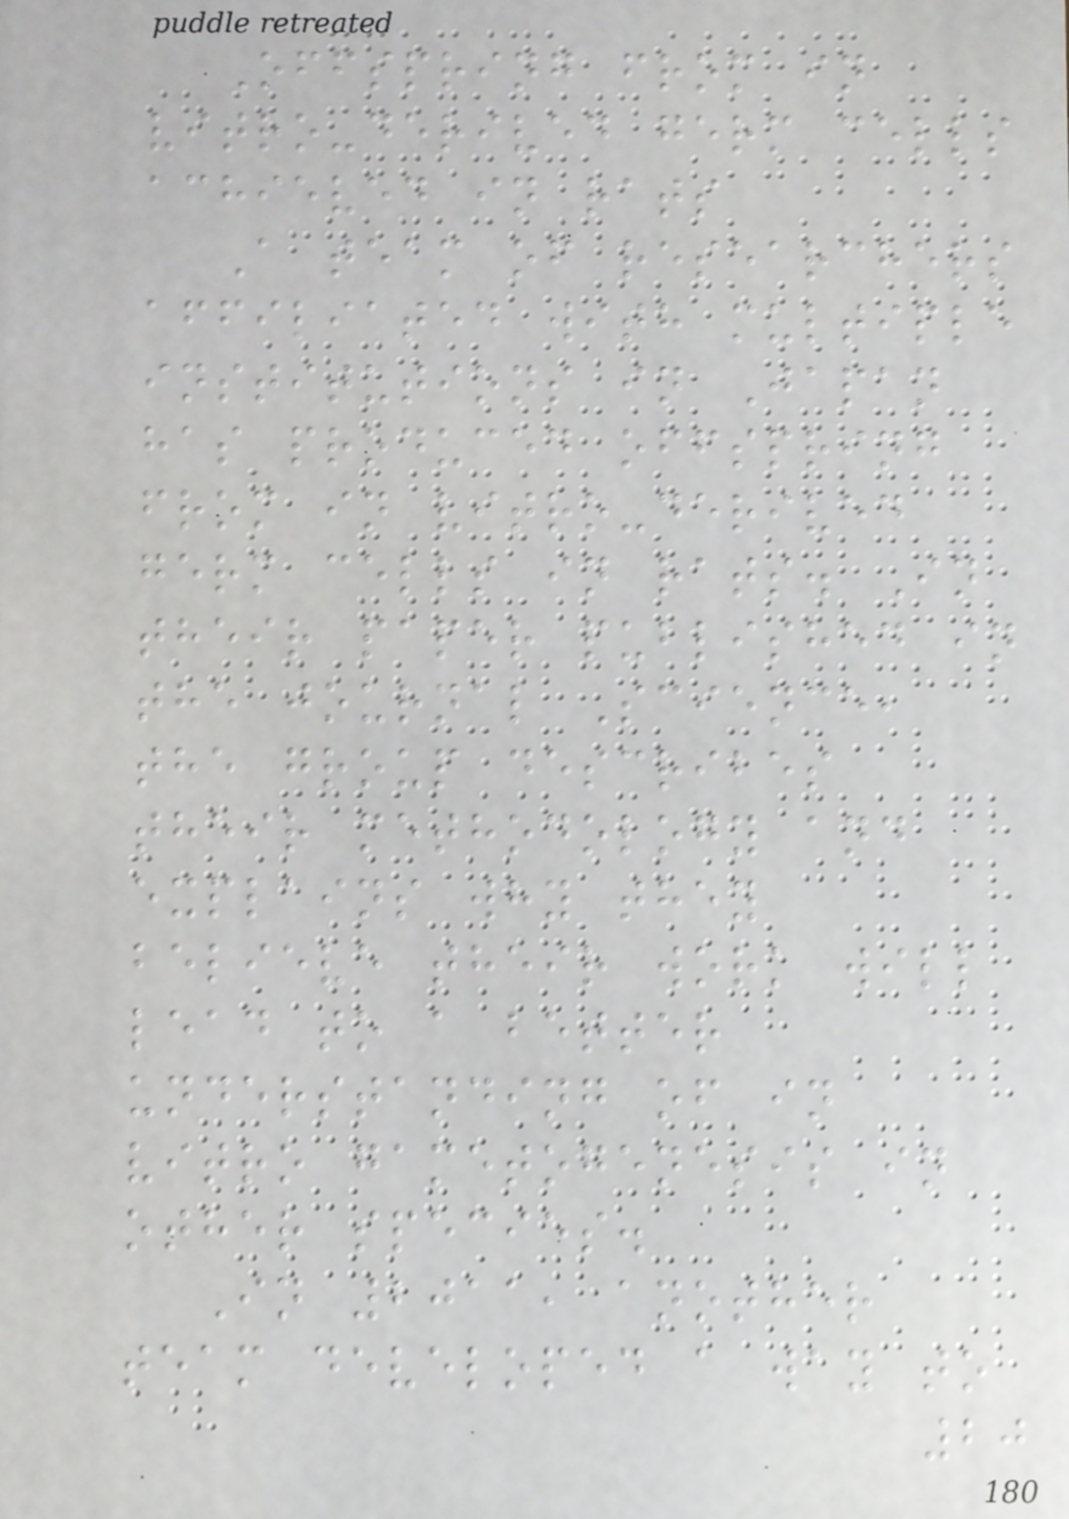Offspring from in
vitro-derived germ cells
achieved in rats
A team of researchers
affiliated with multiple
institutions in Japan
has produced offspring
from in vitro-derived
germ cells in rats. In
their paper published in
the journal Science,
the group describes
their methodology and
explains why they
believe their work will
lead to a better
understanding of in
vitro gametogenesis in
other species.
In 2011, another
team developed a way to
20
